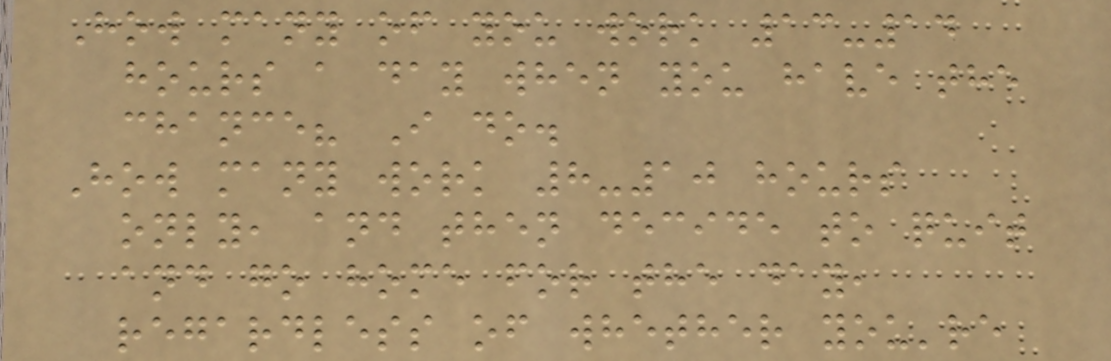How many of you work 13-14
hours a day when you have the
chance? I do.
How many work 8-10 hours
only, and then decide to quit
and go home for the day,
regardless of whether you're
